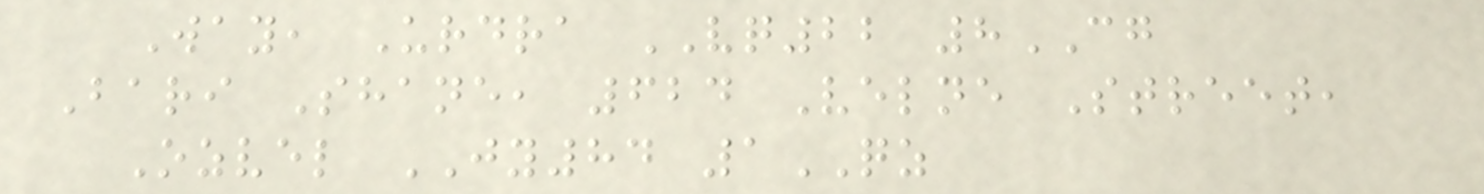Way, Urdra VQ22 8CG
Bari Shane, 624 Velne Street,
Ozvel JY84 1QZ
